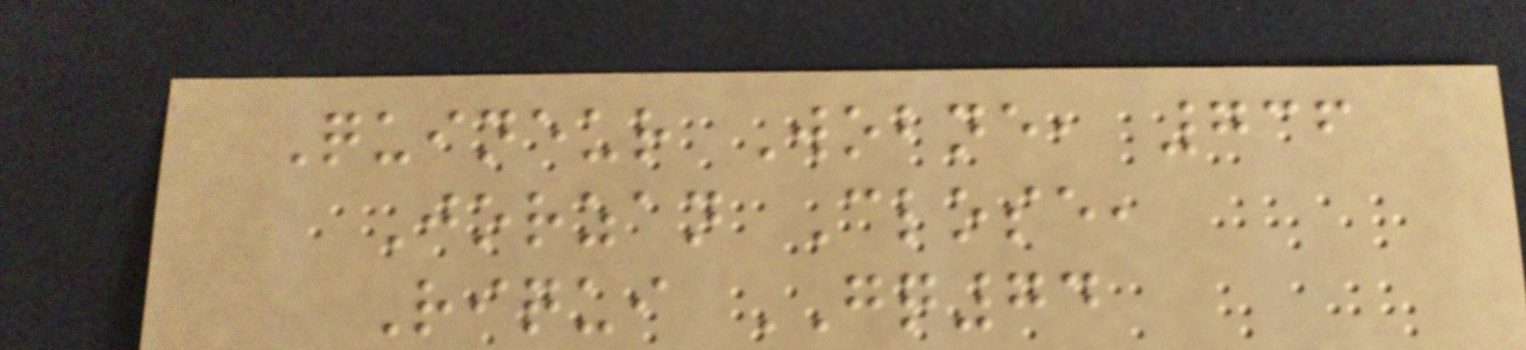Quineur Wobne, 736
Jorzan Close,
Riqui GQ74
